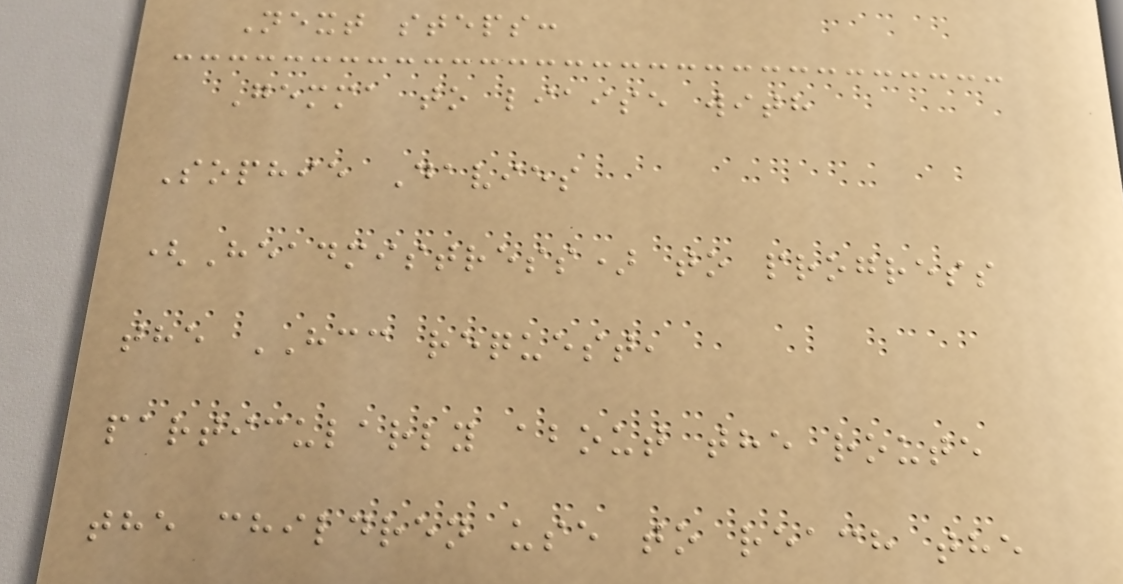Next steps:
Gemma to liaise with
Sophie Davies
(Headmistress) to progress
the HCC request,
particularly about the route
the children use to reach the
